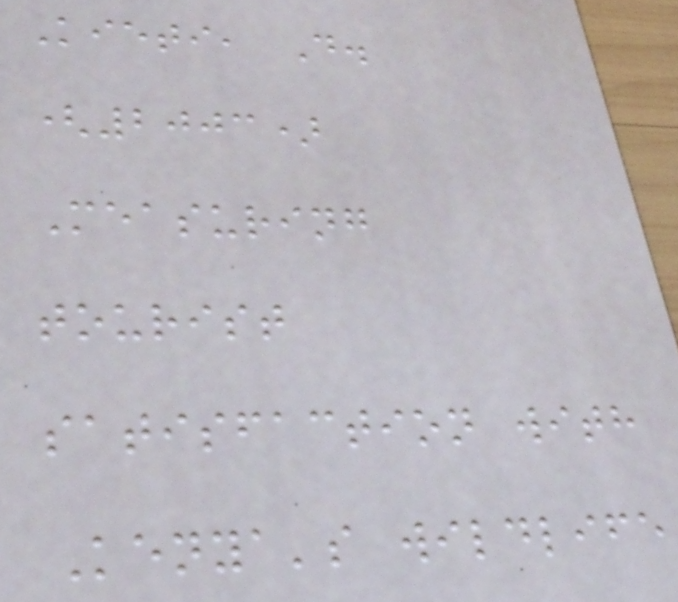Kieti, D.
(2003)
Measuring
tourist
satisfaction with
Kenya's wildlife
